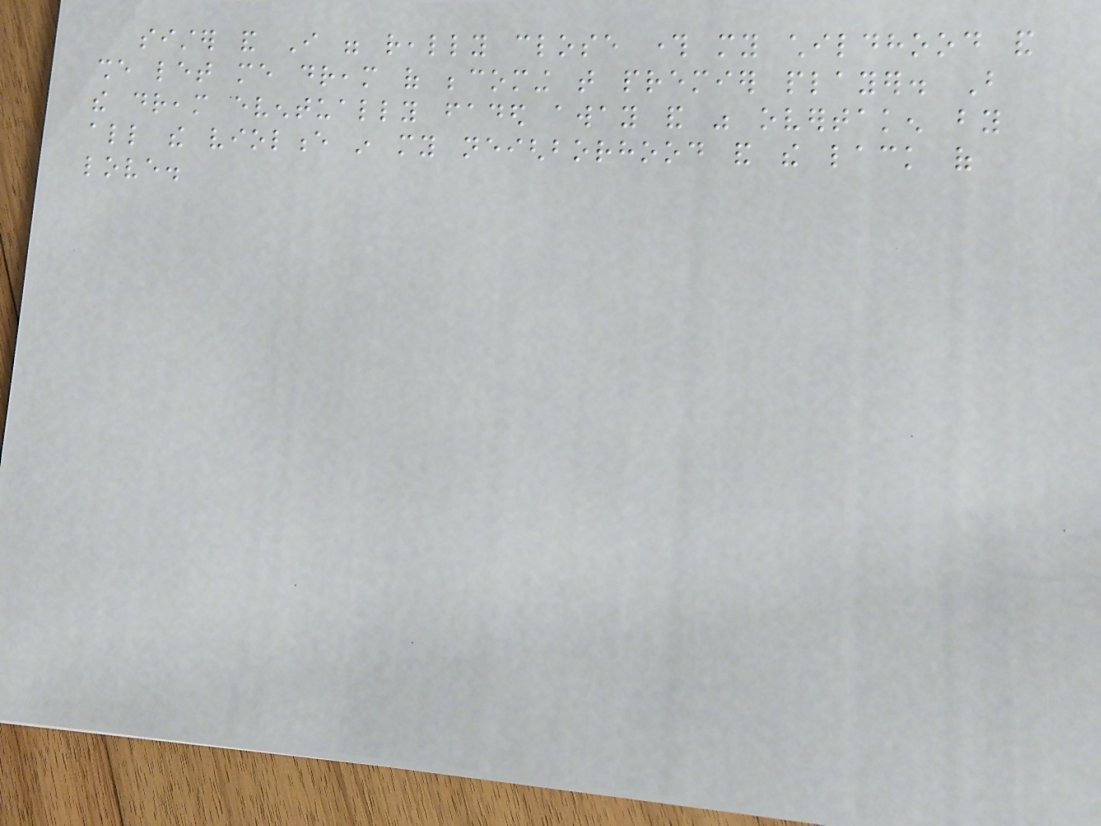sister and I were really close through my childhood and
she let me dream of becoming that premier player. But
the dream eventually faded away and was overtaken by
all the violence in my neighborhood and the lack of
love.
